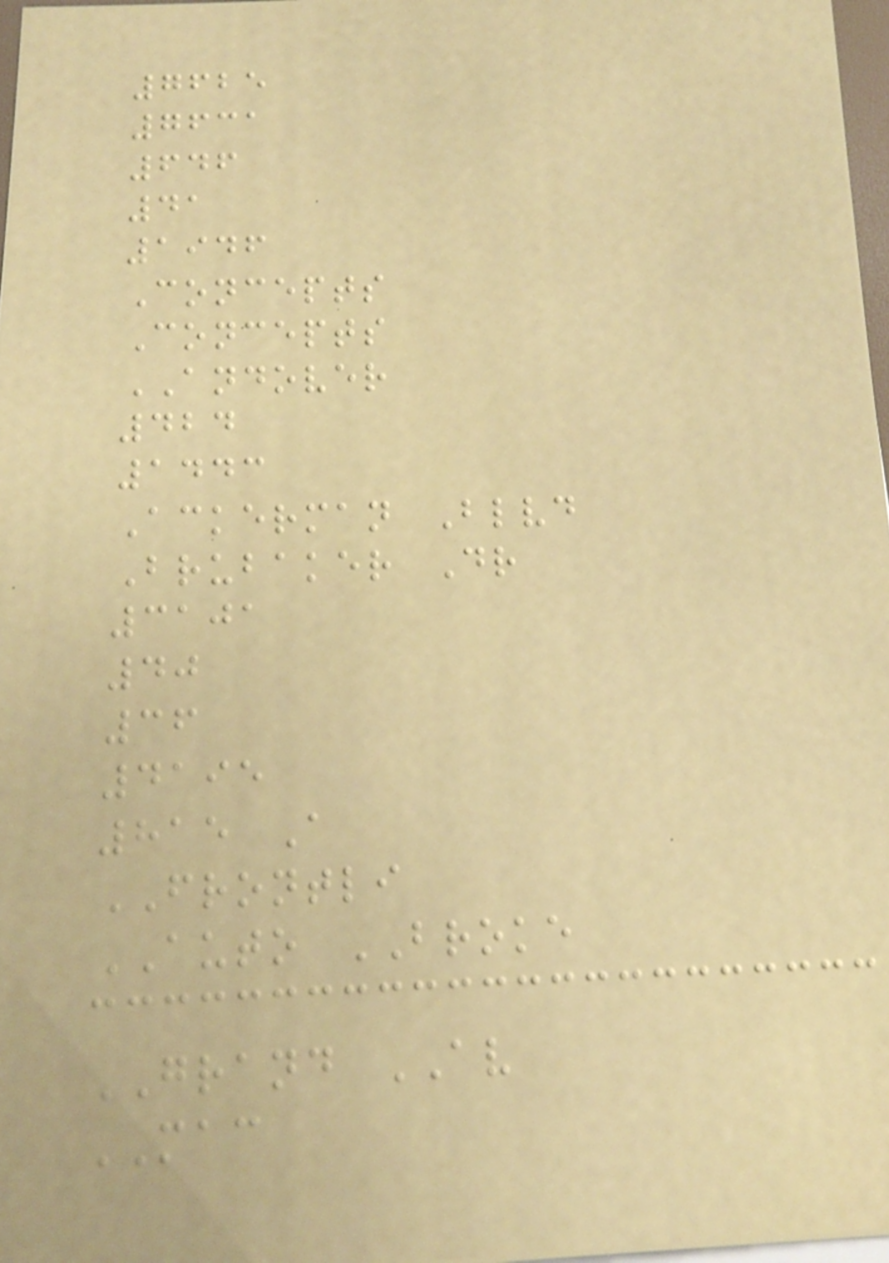7625
7631
646
41
1946
Concepts
Concepts
ANDOVER
424
1443
Ackerman Blvd
Brubaker Dr
3101
40
36
4195
815 A
FRONTLI
AUTO BROKE
GRAND AV
MAC
